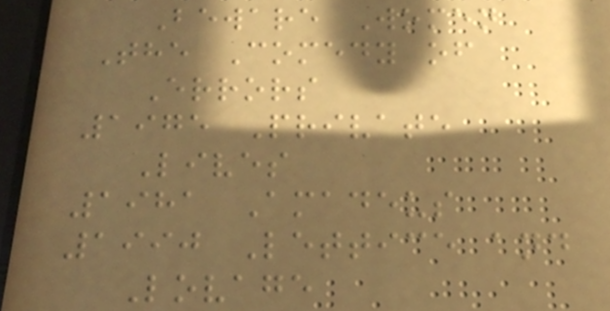Beware Women
The Comedy of
Errors
1975 Private
Lives
1981 Amadeus
1990 Lettice and
Lovage
